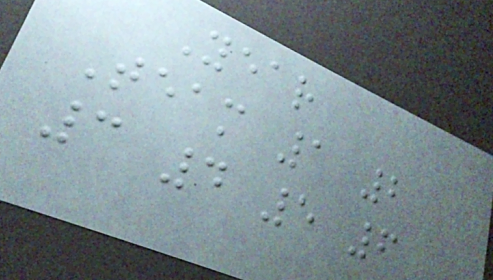Year
Team 1 2
3 4 5 6
